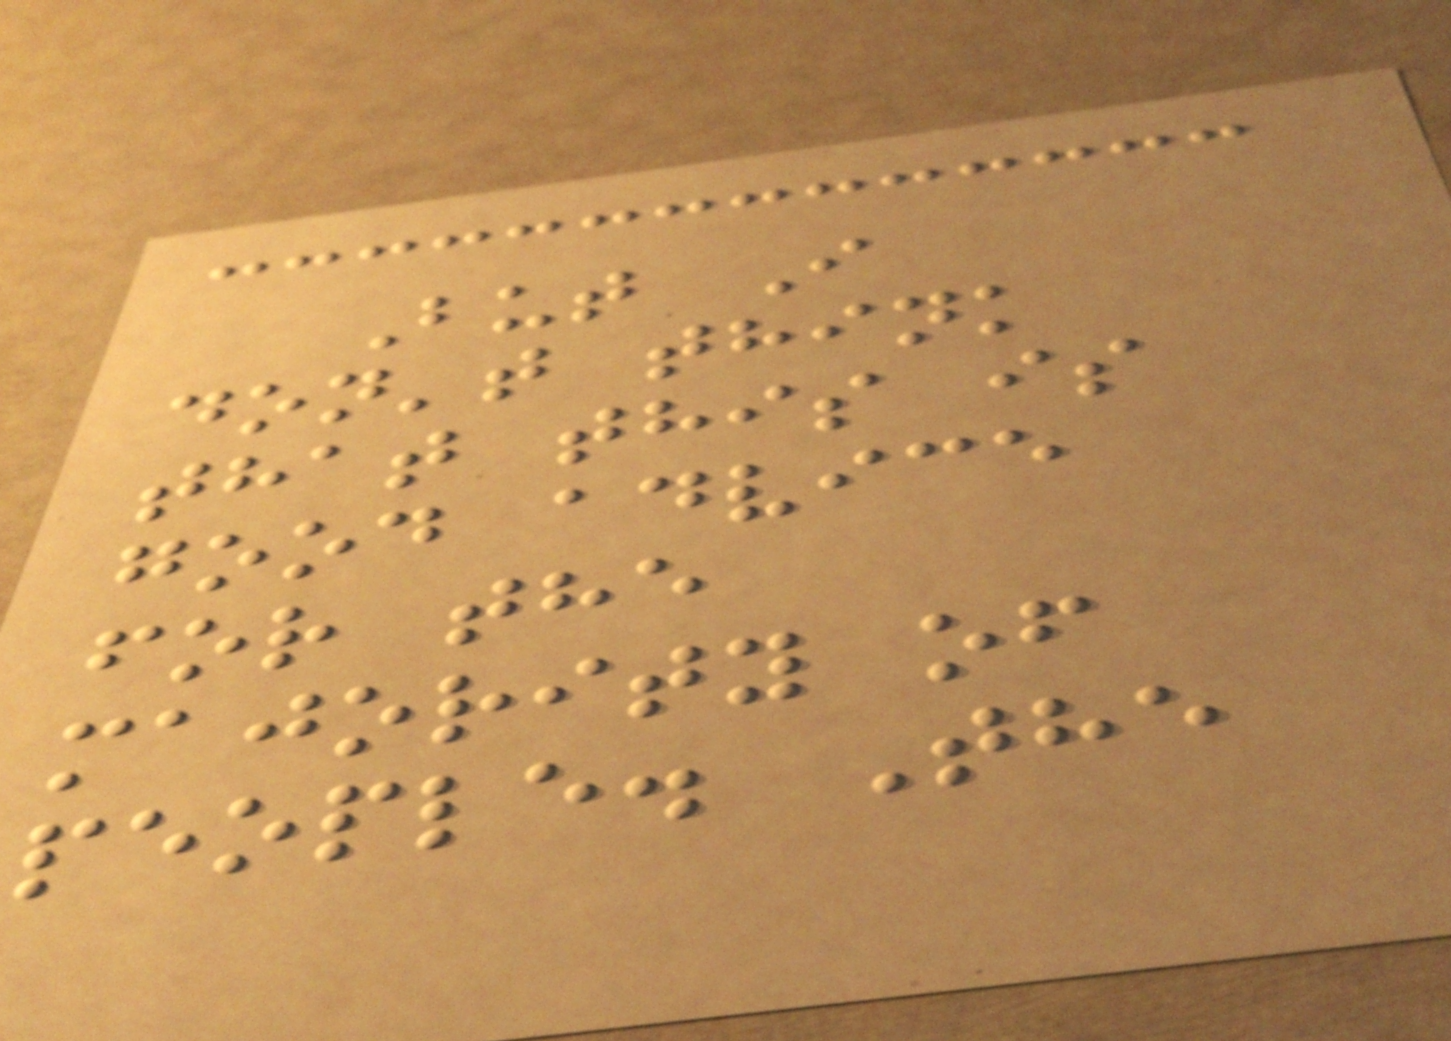But I
don't think
that this is
good advice
for the
majority of
people. The
